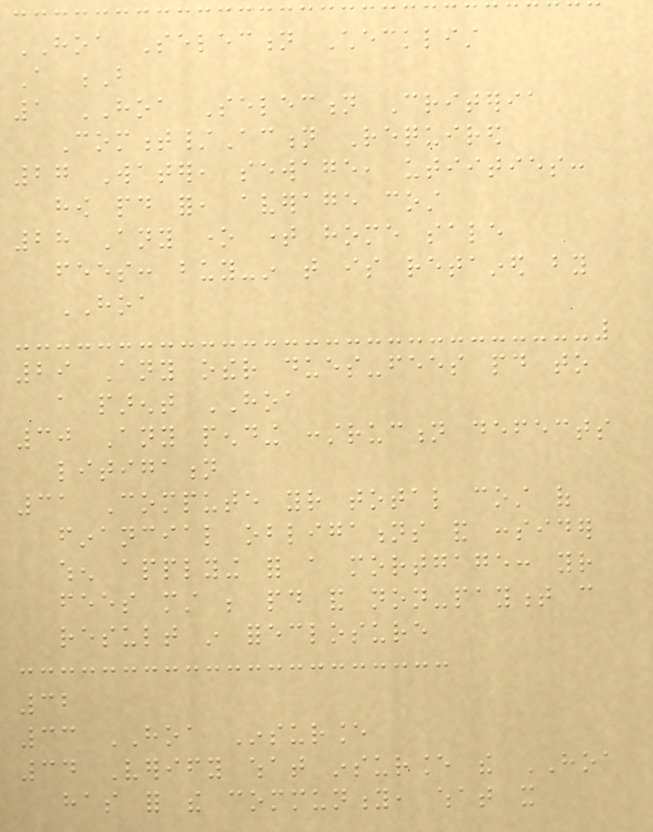HOA Selection Checklist
A B
1 HOA Selection Criteria
Comment/Action Required
27 Water, sewage, utiities:
how paid for, average cost
28 Any one time home sale
fees: buy-in that is retained by
HOA
29 Any other dues-fees paid to
a parent HOA
30 Any pending construction defects
litigation
31 Compute your total cost of
financial obligations and consider
when applying for a mortgage: your
fees must be paid and non-payment can
result in foreclosure
32
33 HOA Insurance
34 Verify what insurance the HOA
has for the community, what it
